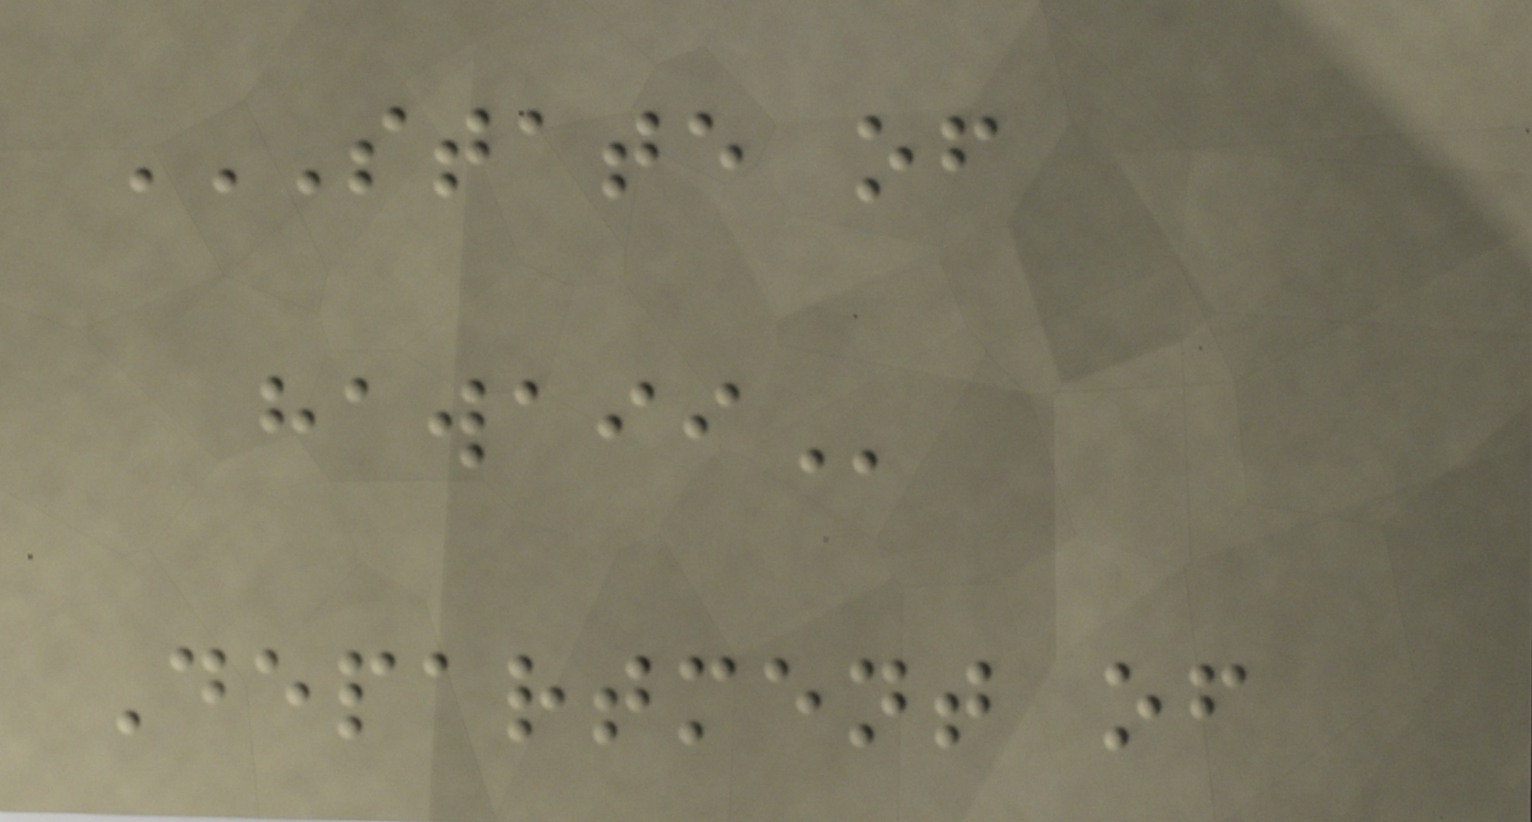STATE OF
HAWAII
Department of
